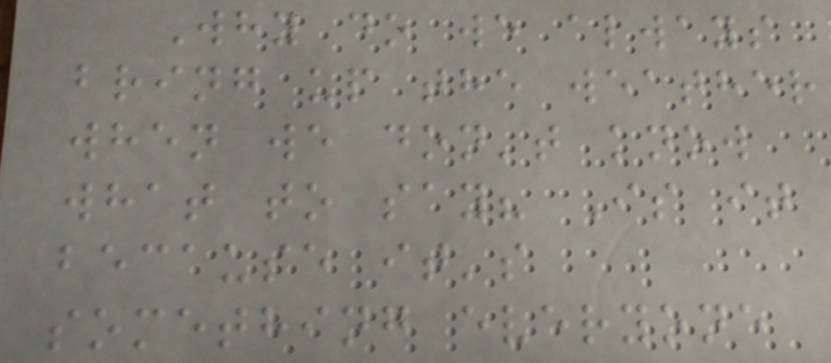Why do we always
bring up the weather
when we don't know
what to say? Is it
because it's
something everyone
